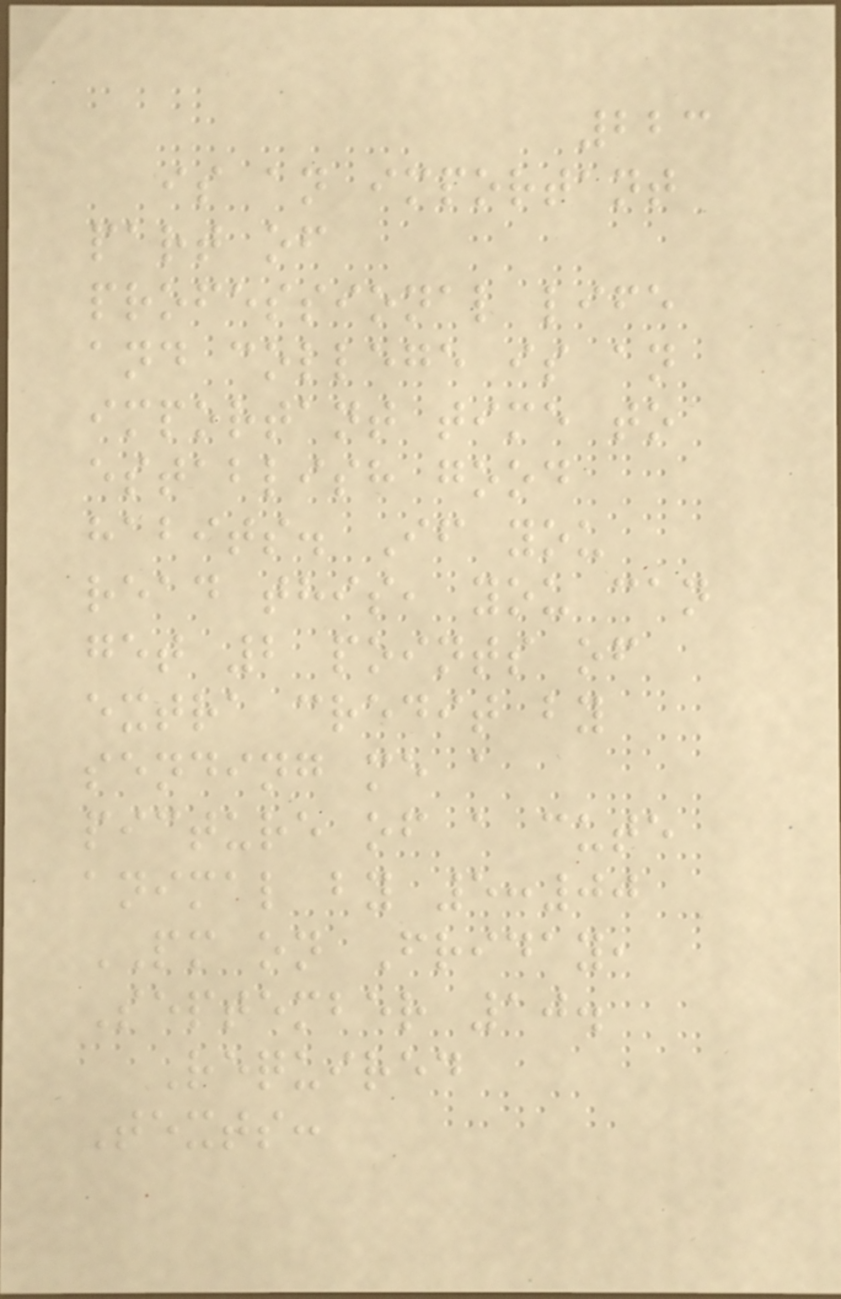223
is an important
part of
professional life
and college is an
important time to
establish good
habits. If you
read this, you can
get 2 points of
extra credit by
sending me a
picture of a cute
animal by 5:00
PM on Friday,
September 10.
Required
Texts:
